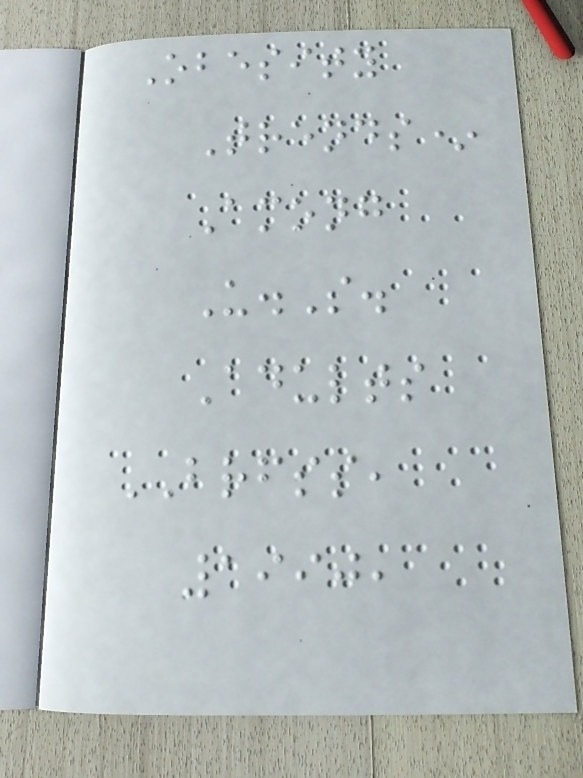Obesity
Trends*
Among
U.S.
Adults
BRFSS,
1990,
